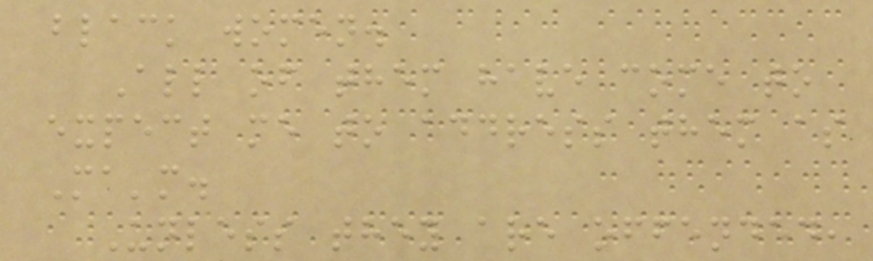black women.
All of them have come to
expect me to address them as
Ma'm.
Unless they are offended,
